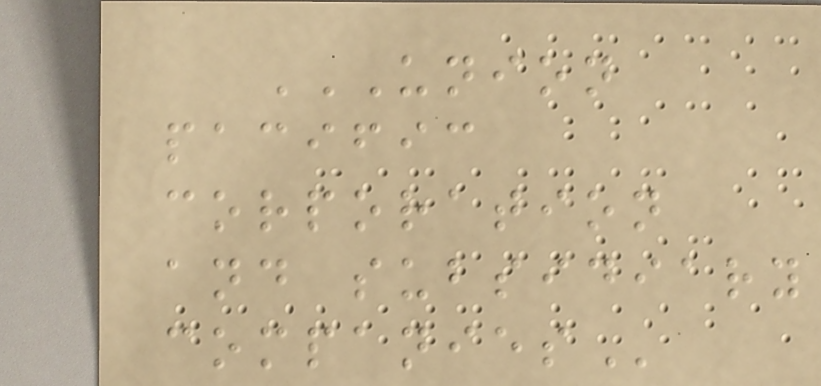UNION
PACIFIC
CORPORATION
AND SUBSIDIARY
COMPANIES
